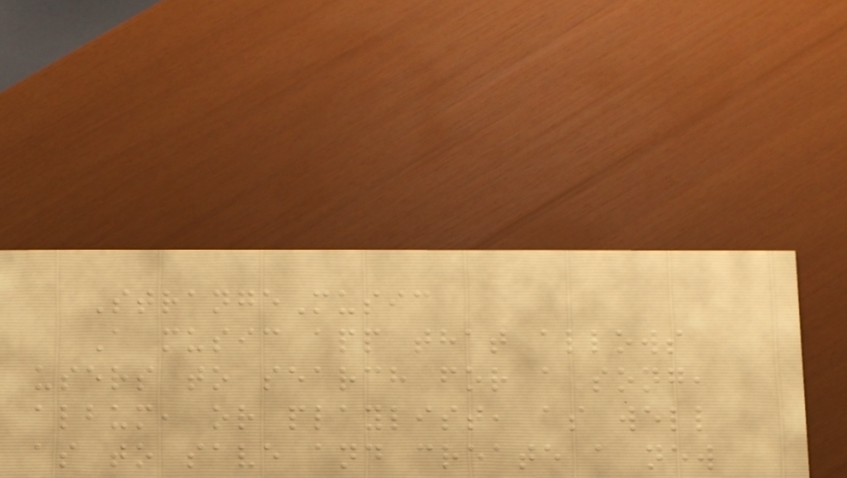StrangeMusic
A music app that allows
users to search for a song,
album, or playlist, as well
as to save and create a new
